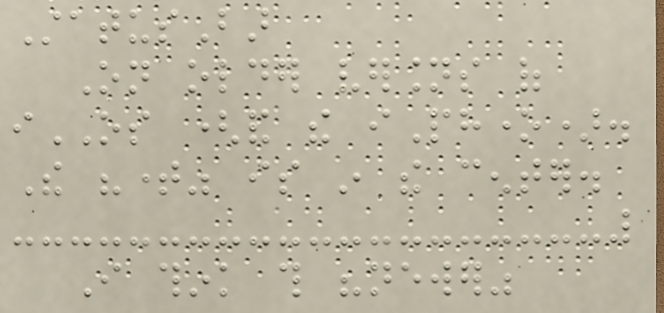StatusBar
On older versions of
iOS (and the iPhone).
The "time" is in the center.
I think this "newer"
